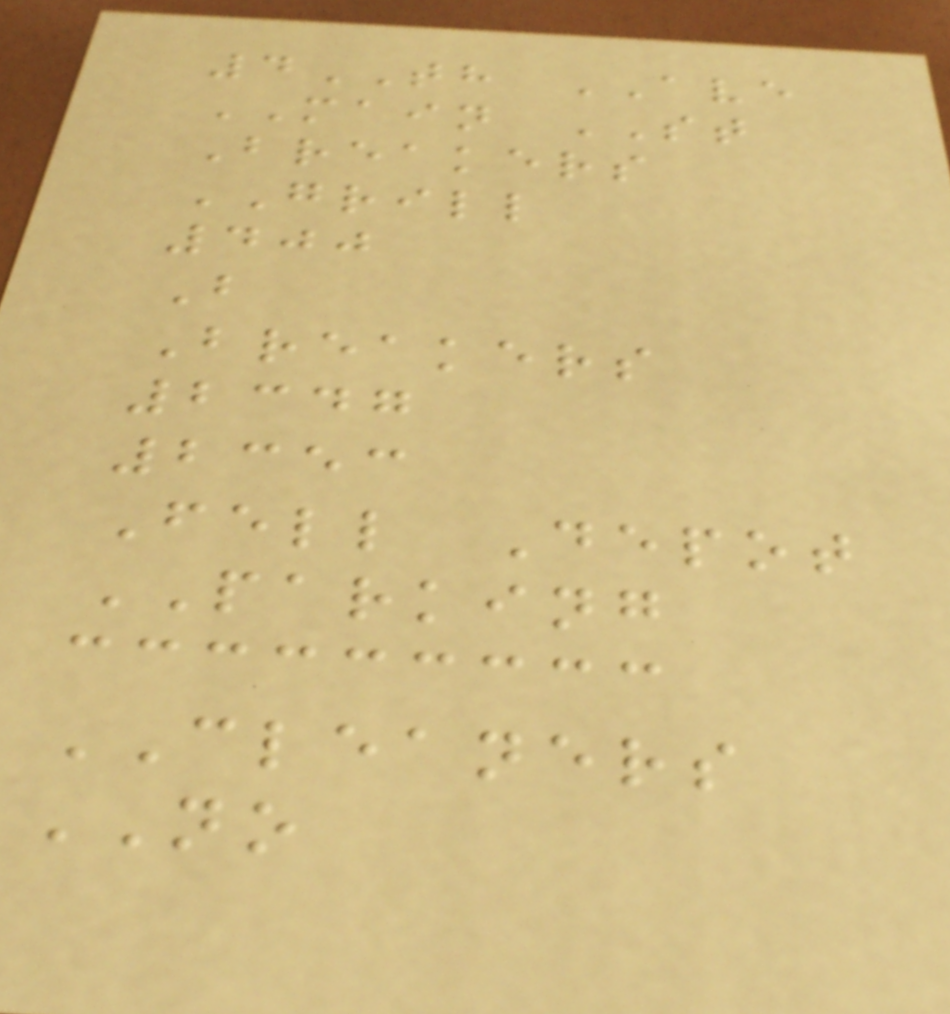4TH AVE
MAIN ST
Breakers
GRILL
400
B
Breakers
2347
2353
Fell Depot
PARKING
CLEANERS
NO
